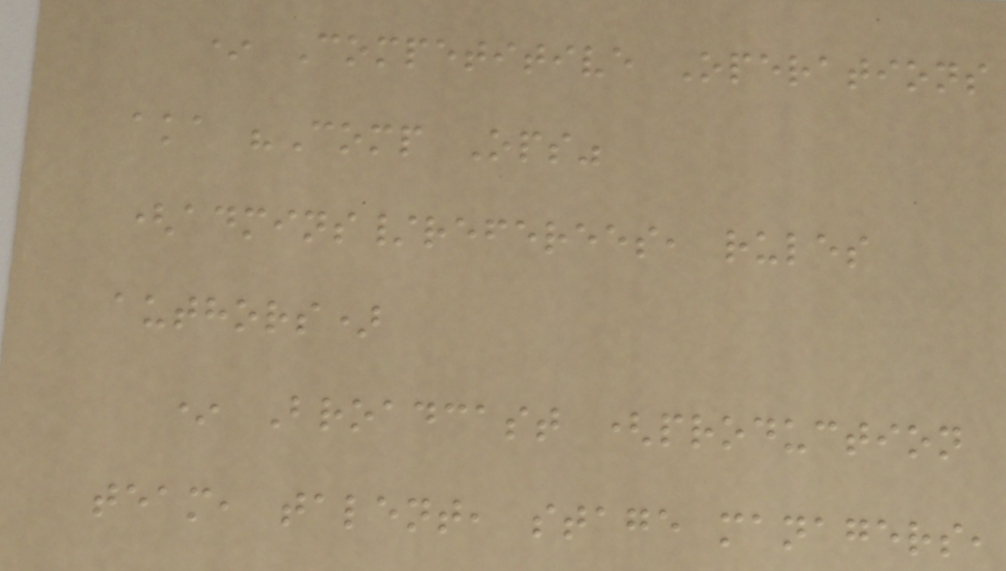* Competitive Operations
aka "Comp Ops"
(admins/referees, rules
authors)
* Broadcast (production
team, talent, stage managers,
